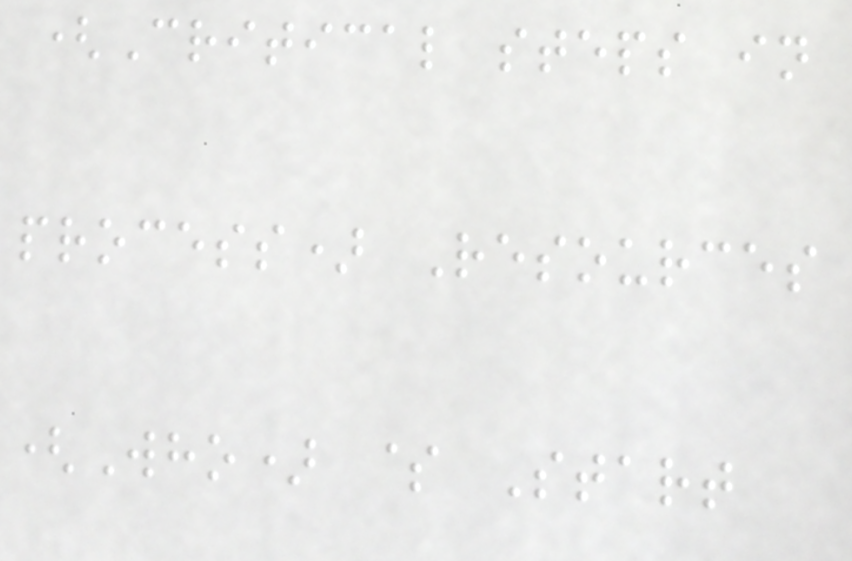(Critical steps in
process) Resources
(Who) $ Start
